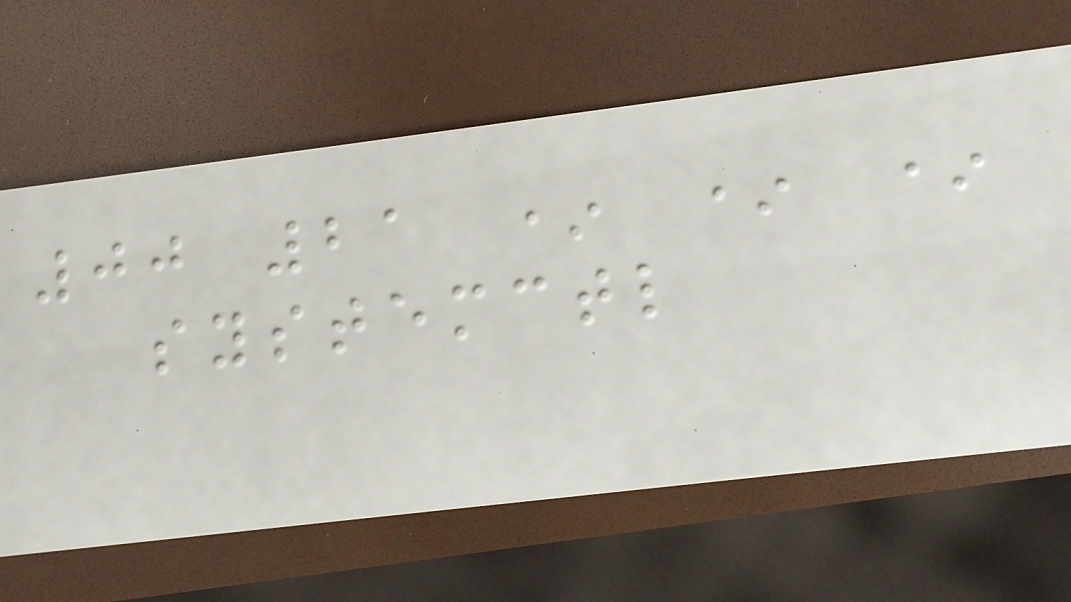00 21 * * *
systemctl
